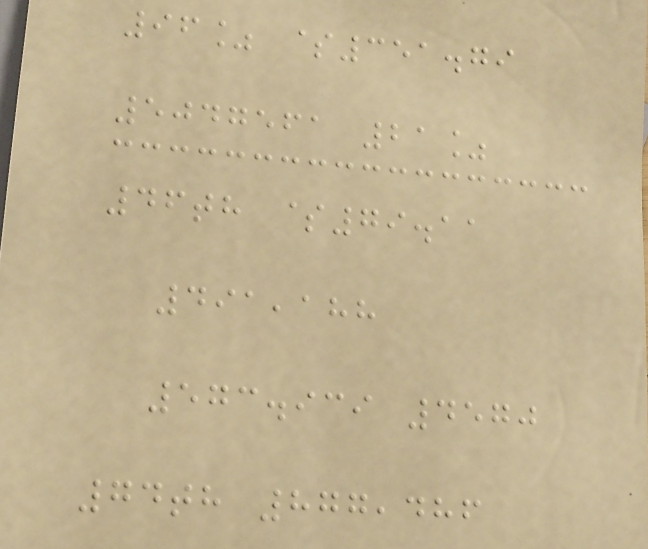96% $351.79
5047561 21%
46th $79.11
491,188
573.939 4570
74th 877,486
